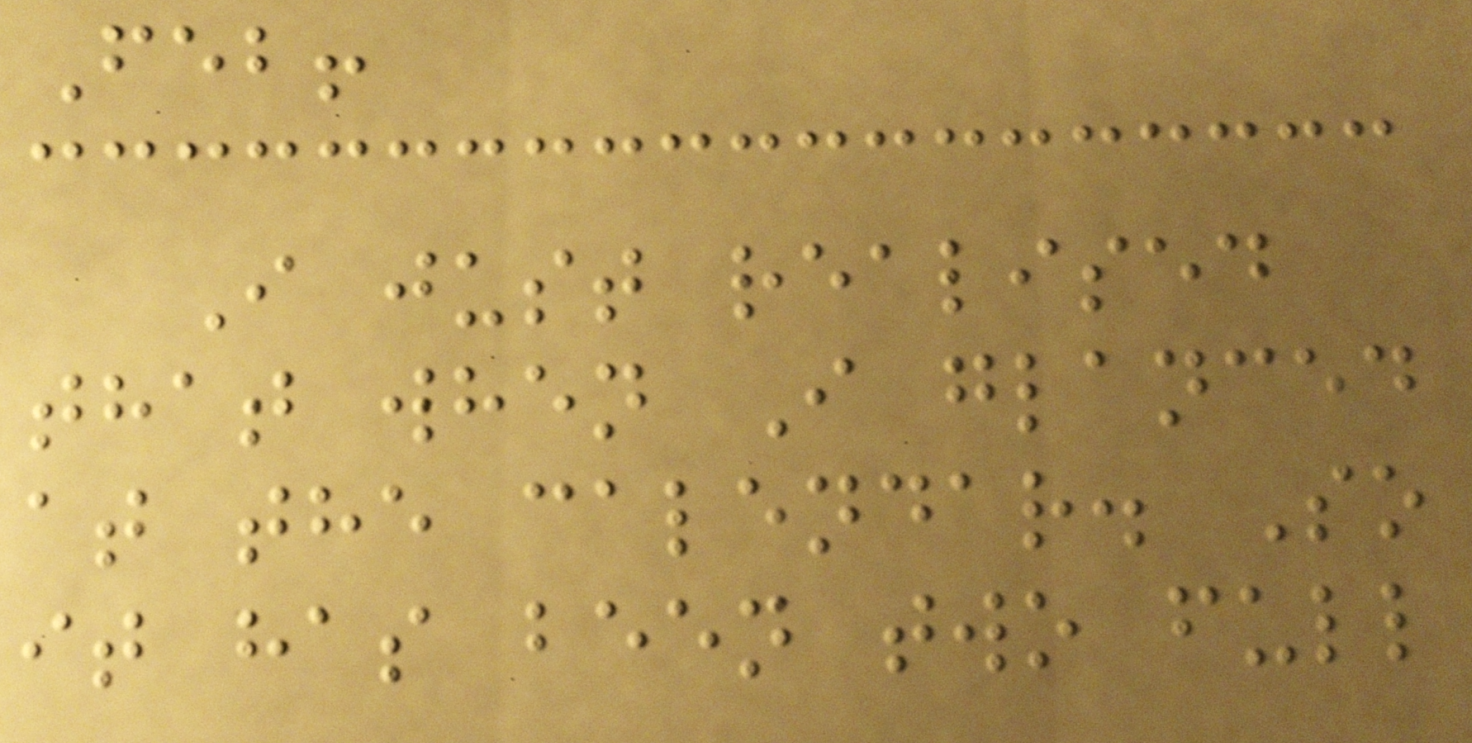Feb!
I just realised
that when I glanced
at the calendar. So
it has been two full
